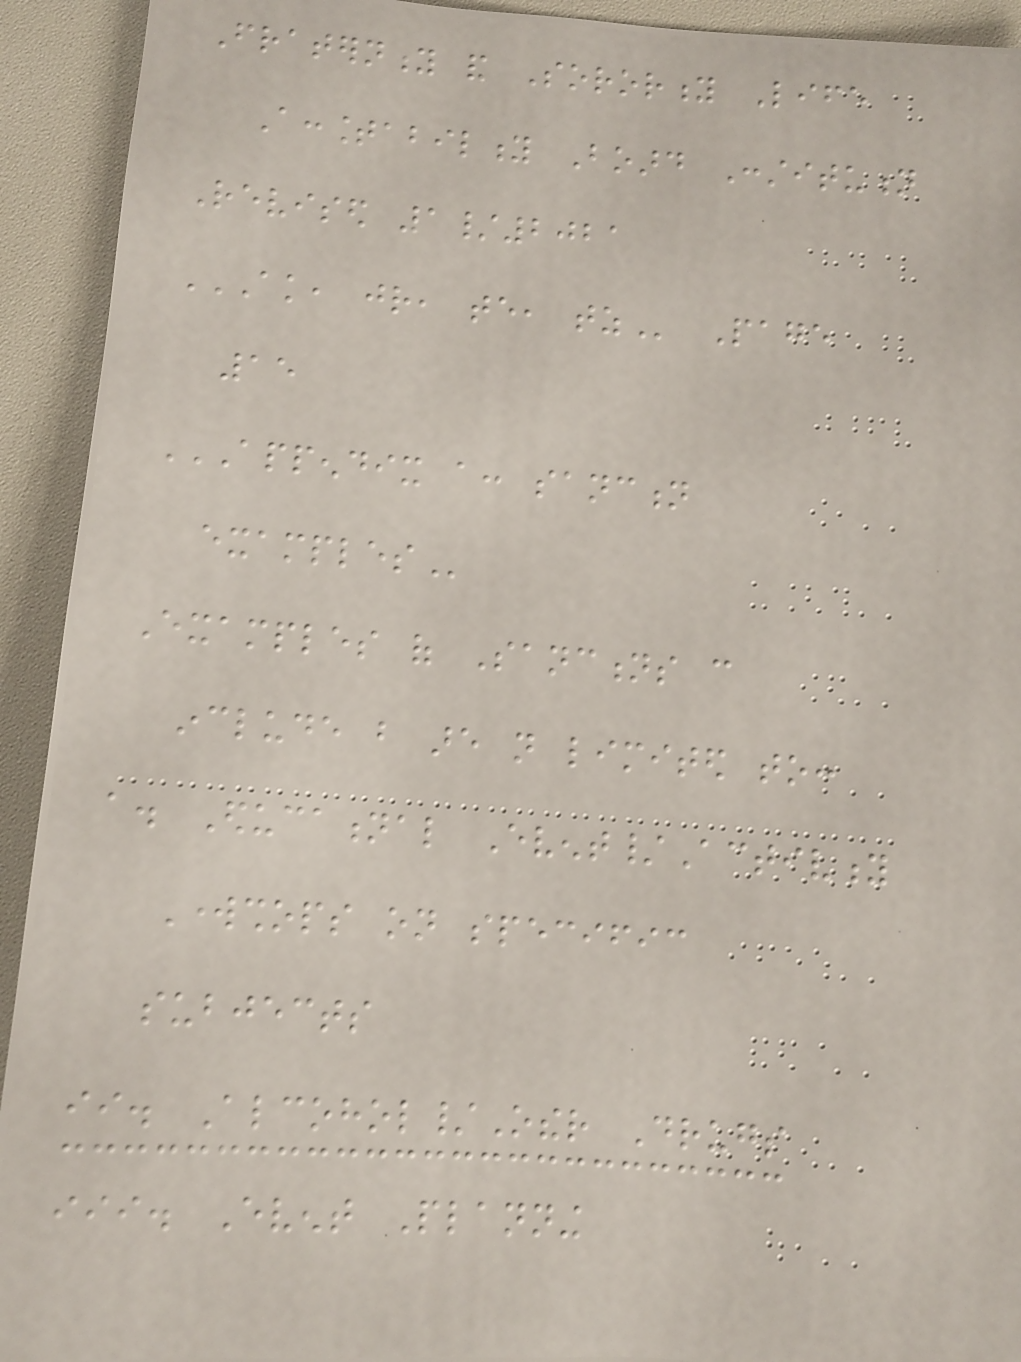Fraternity and Sorority Life
Accountability Board Constitution
Revised 1/2021
AK, JR, TE, TZ Page
15
APPENDIX A: SANCTION
EXAMPLES
Examples of Sanctions can
include but are not limited to:
a. Educational Event/Activity
Workshops on specific
subjects
ii. Alcohol/Other Drugs
iii. Event Planning
